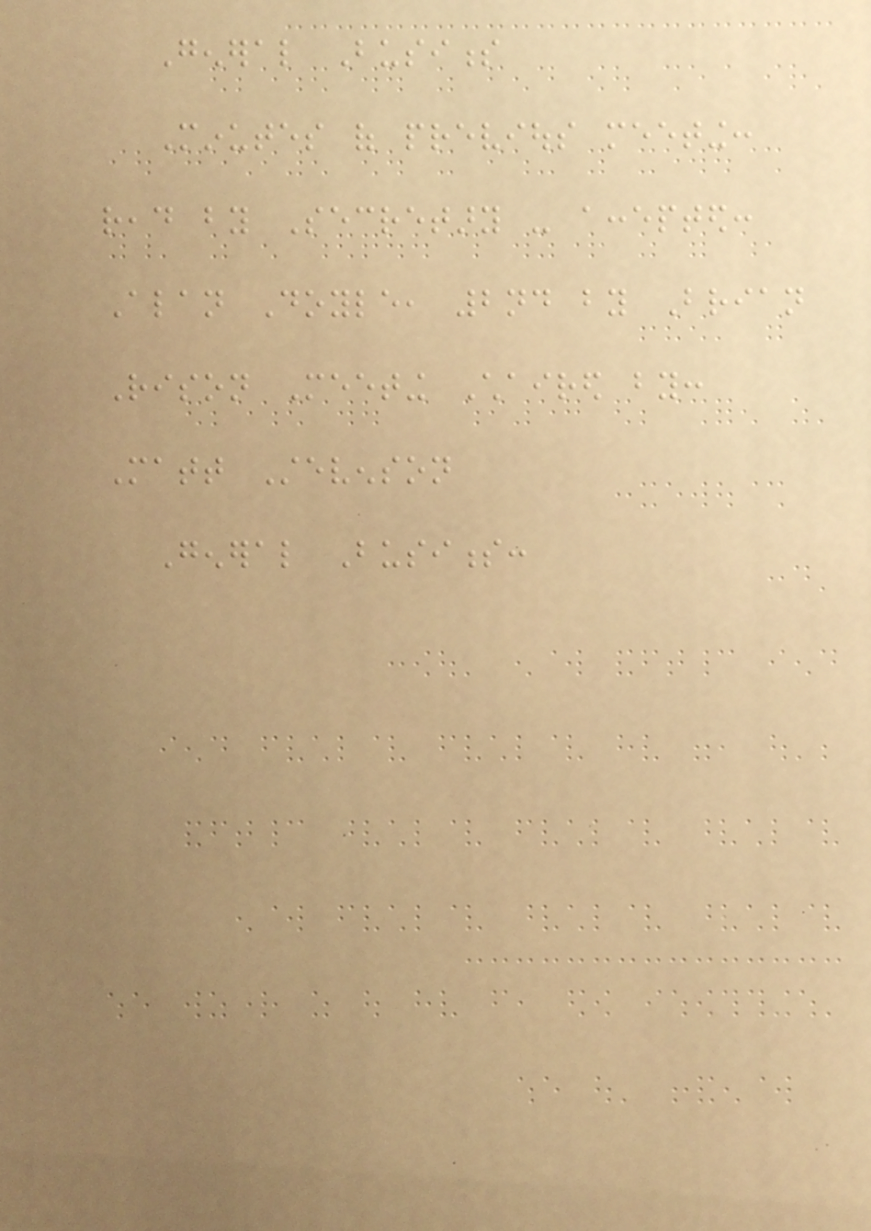General Business
Minutes of previous meeting:
read by Secretary - accepted:
Alan Doyle, 2nd by Brian
Rison Meeting Chaired by:
Matt Stevenson
General Business:
